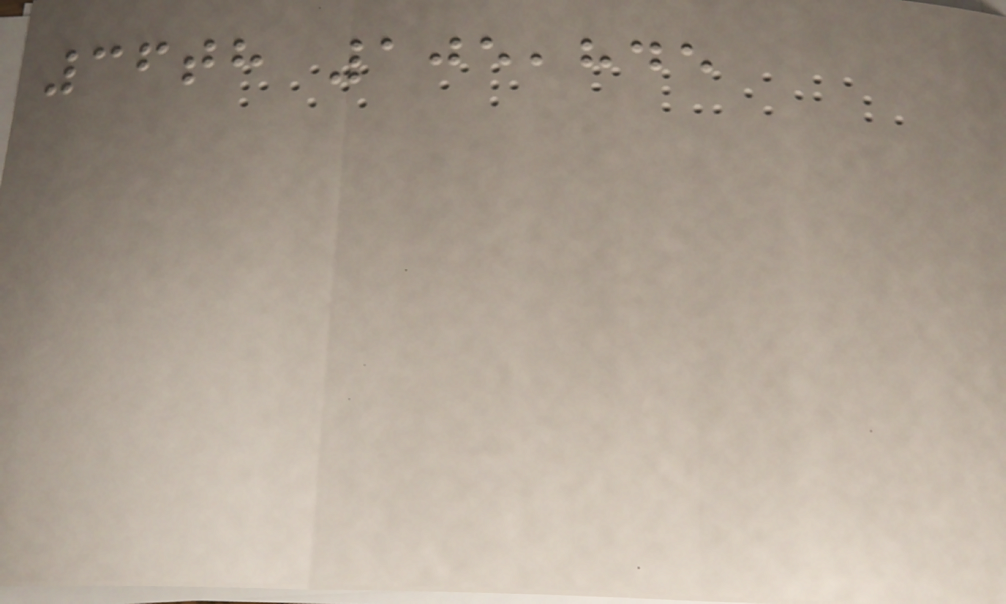36th 105,845
